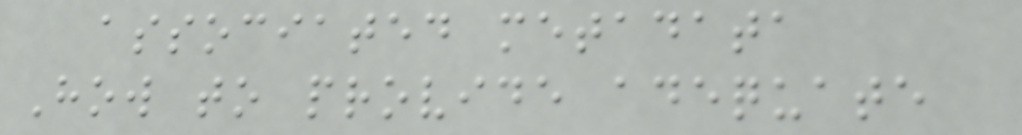associated metadata
How to provide adequate
